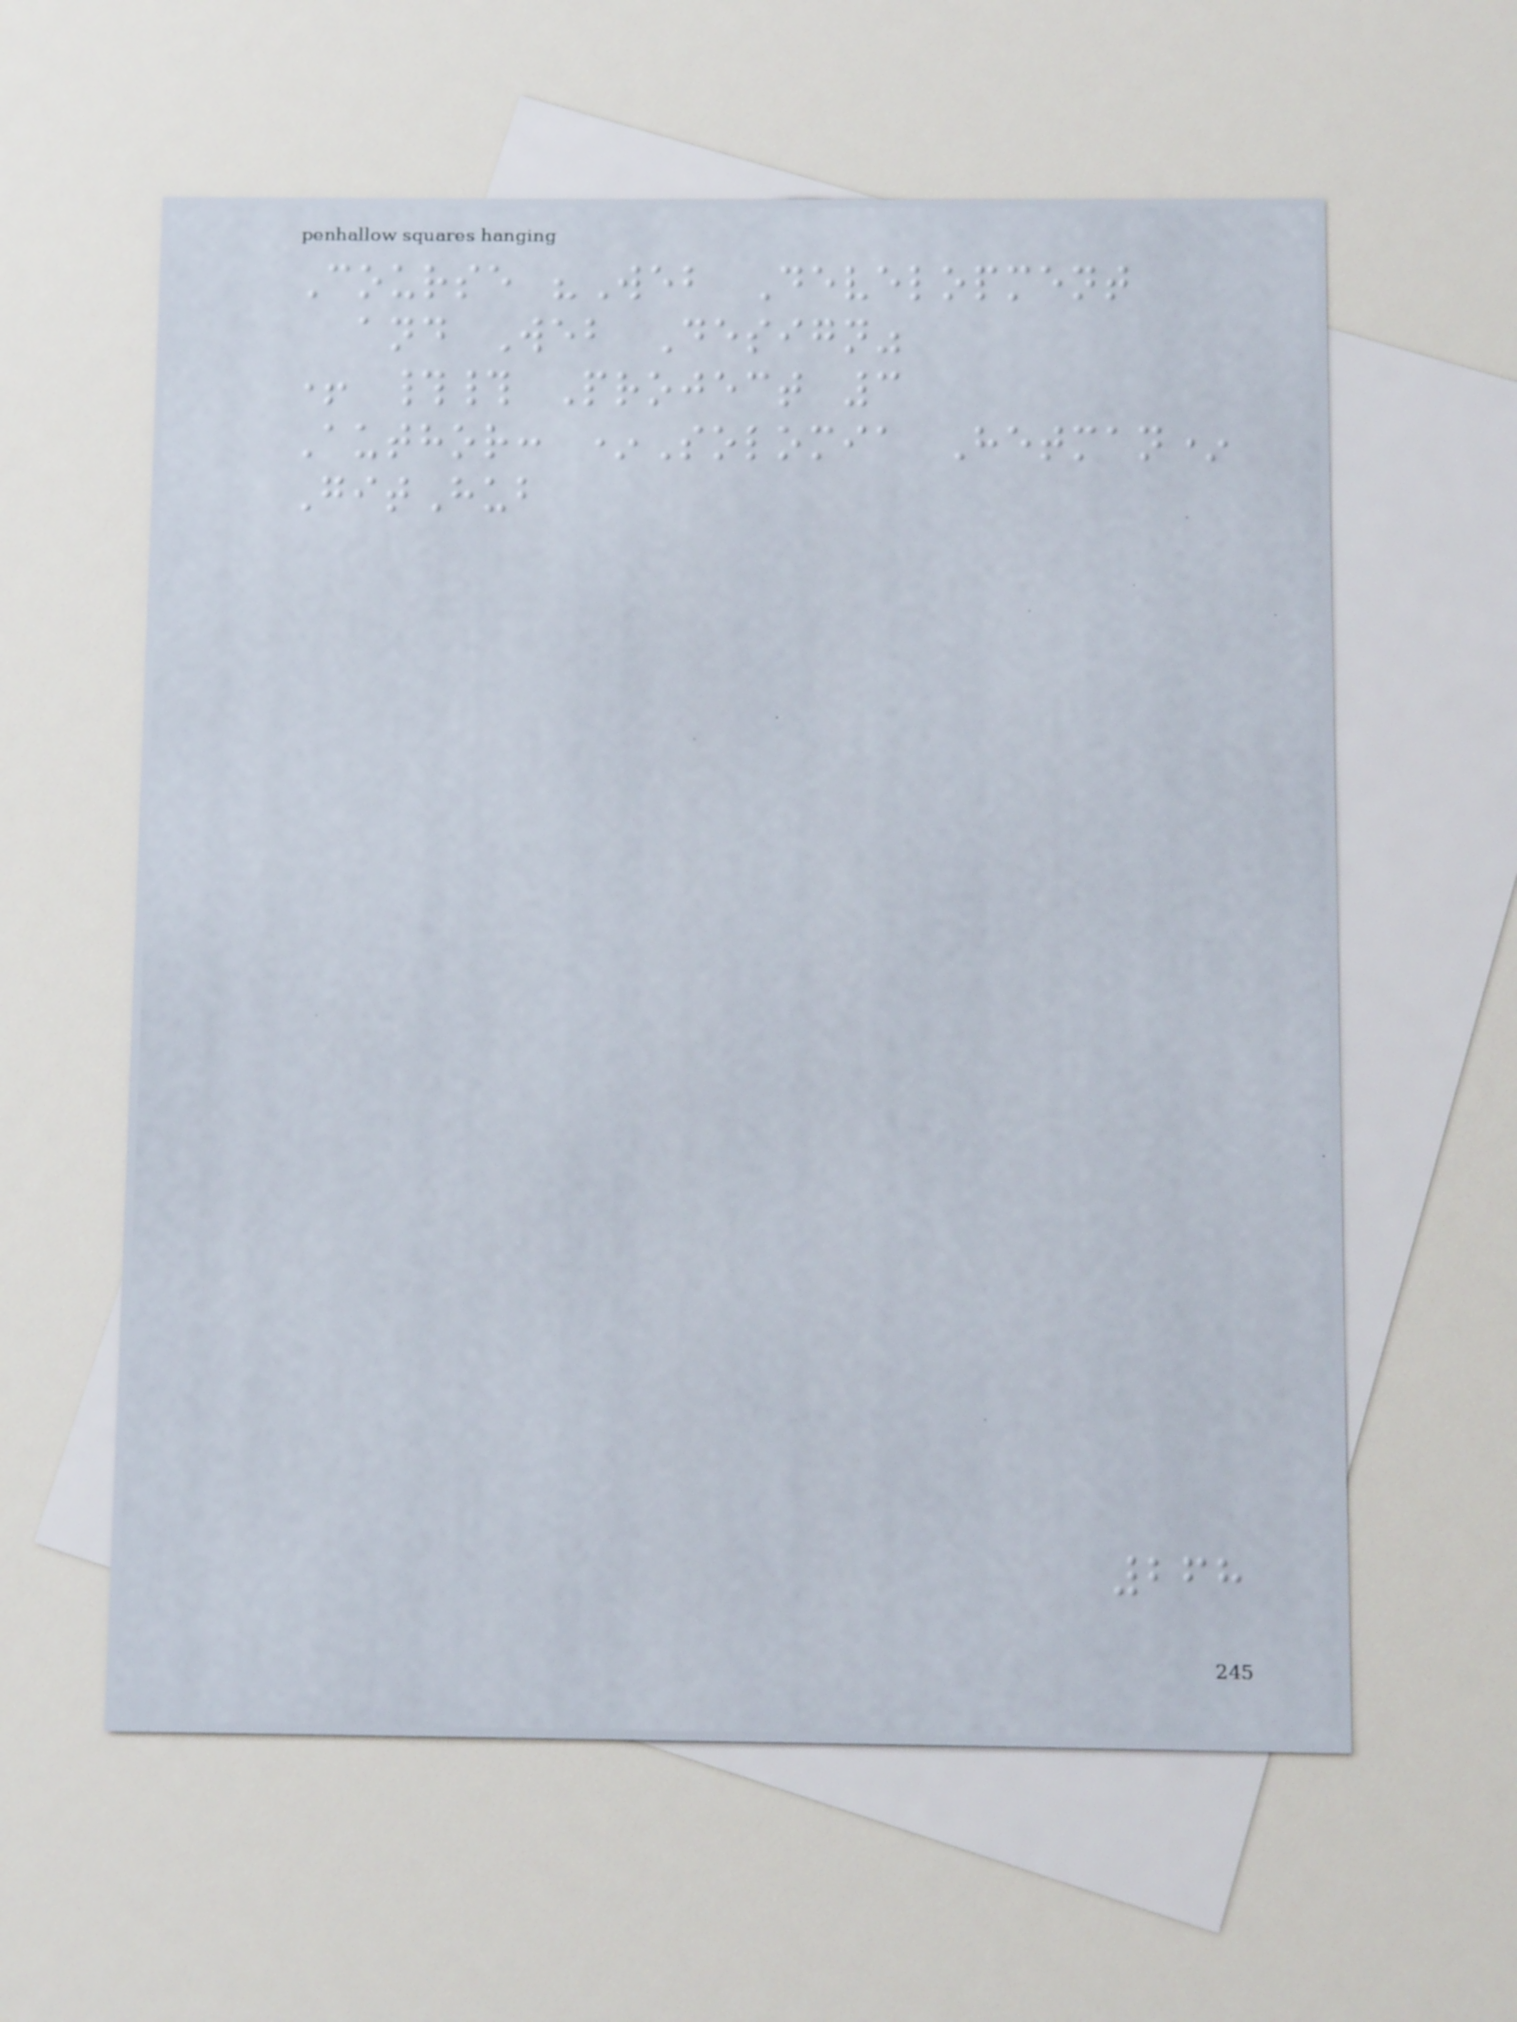Course "Web Development
and Web Design"
+ ## Project 3
Author: *Solomia Hetman*
GitHub
268
